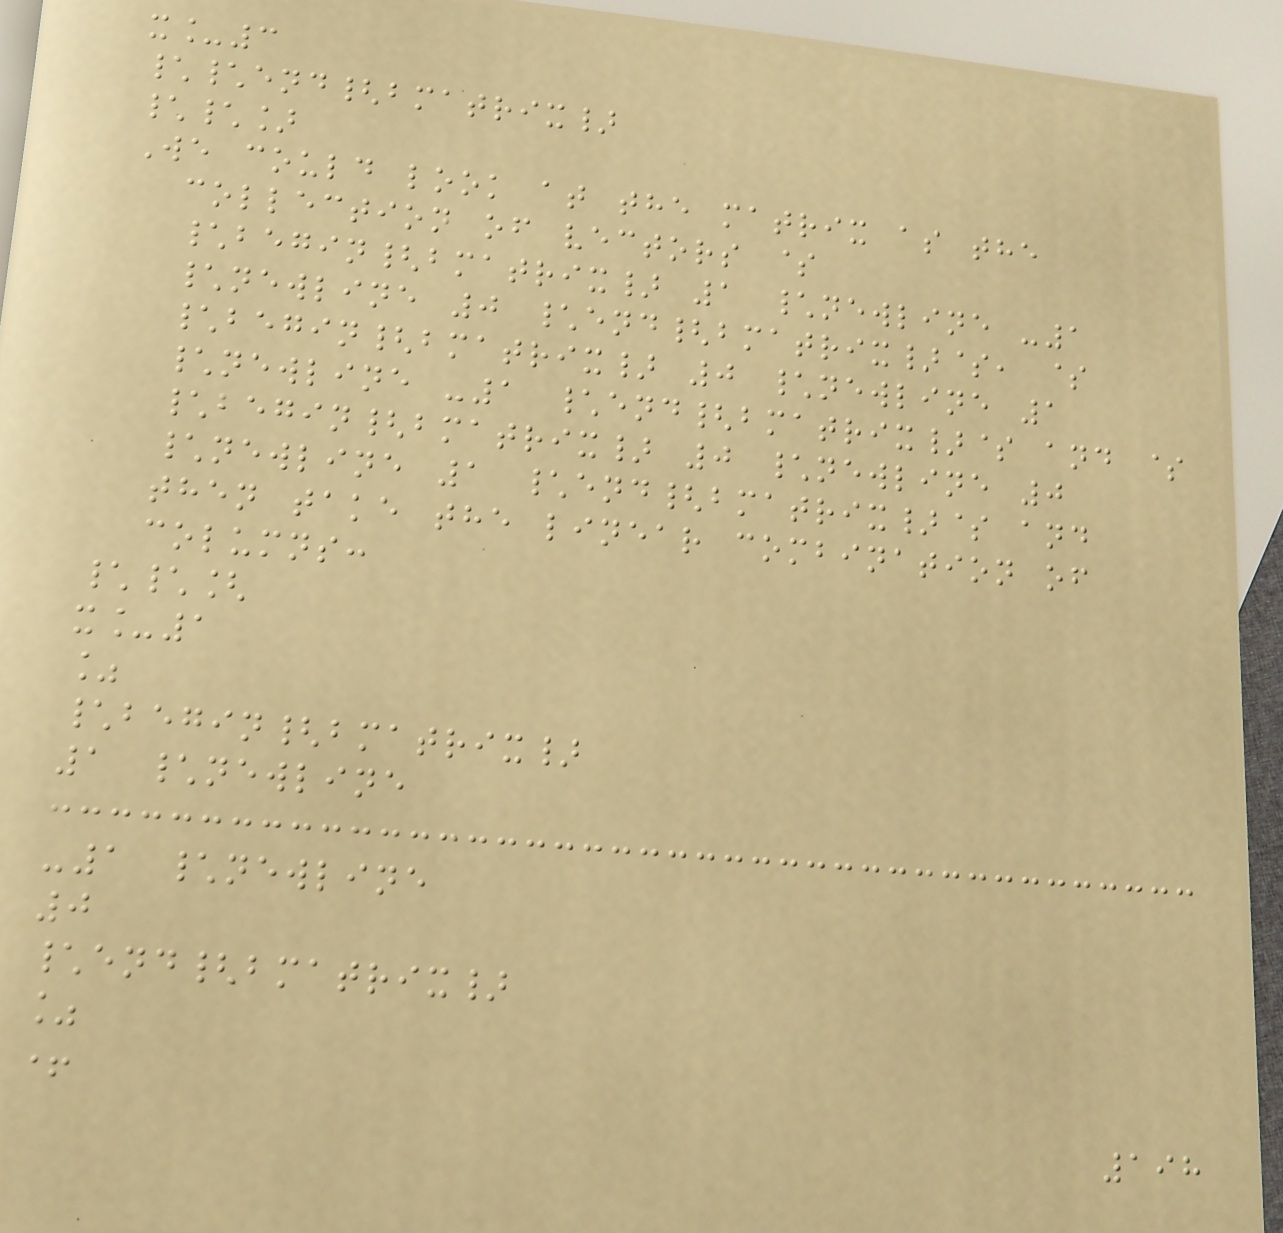x_3
\\end{bmatrix}
\\]
We could look at the matrix as the
collection of vectors $
\begin{bmatrix} 1 \newline -1
\newline 0 \end{bmatrix}$, $
\begin{bmatrix} 0 \newline 1
\newline -1 \end{bmatrix}$ and $
\begin{bmatrix} 0 \newline 0
\newline 1 \end{bmatrix}$ and
then take the linear combination of
columns:
\\[
x_1
%
\begin{bmatrix}
1 \newline
-1 \newline
0
\end{bmatrix}
%
+
198
